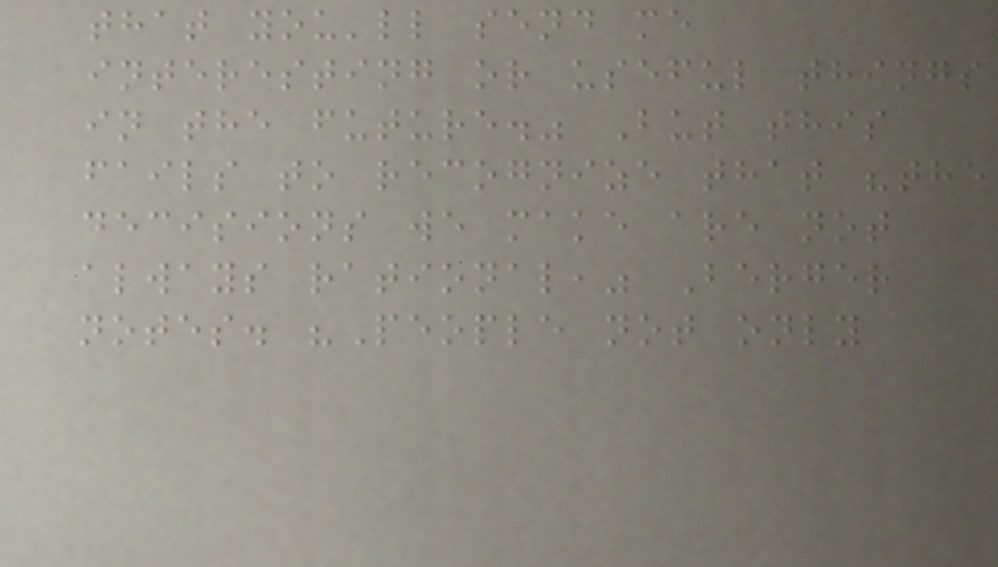that you'll send me
interesting or useful things
in the future." But this
fails to recognize that "the
decisions we make are not
always rational," Berger
notes. "People not only
